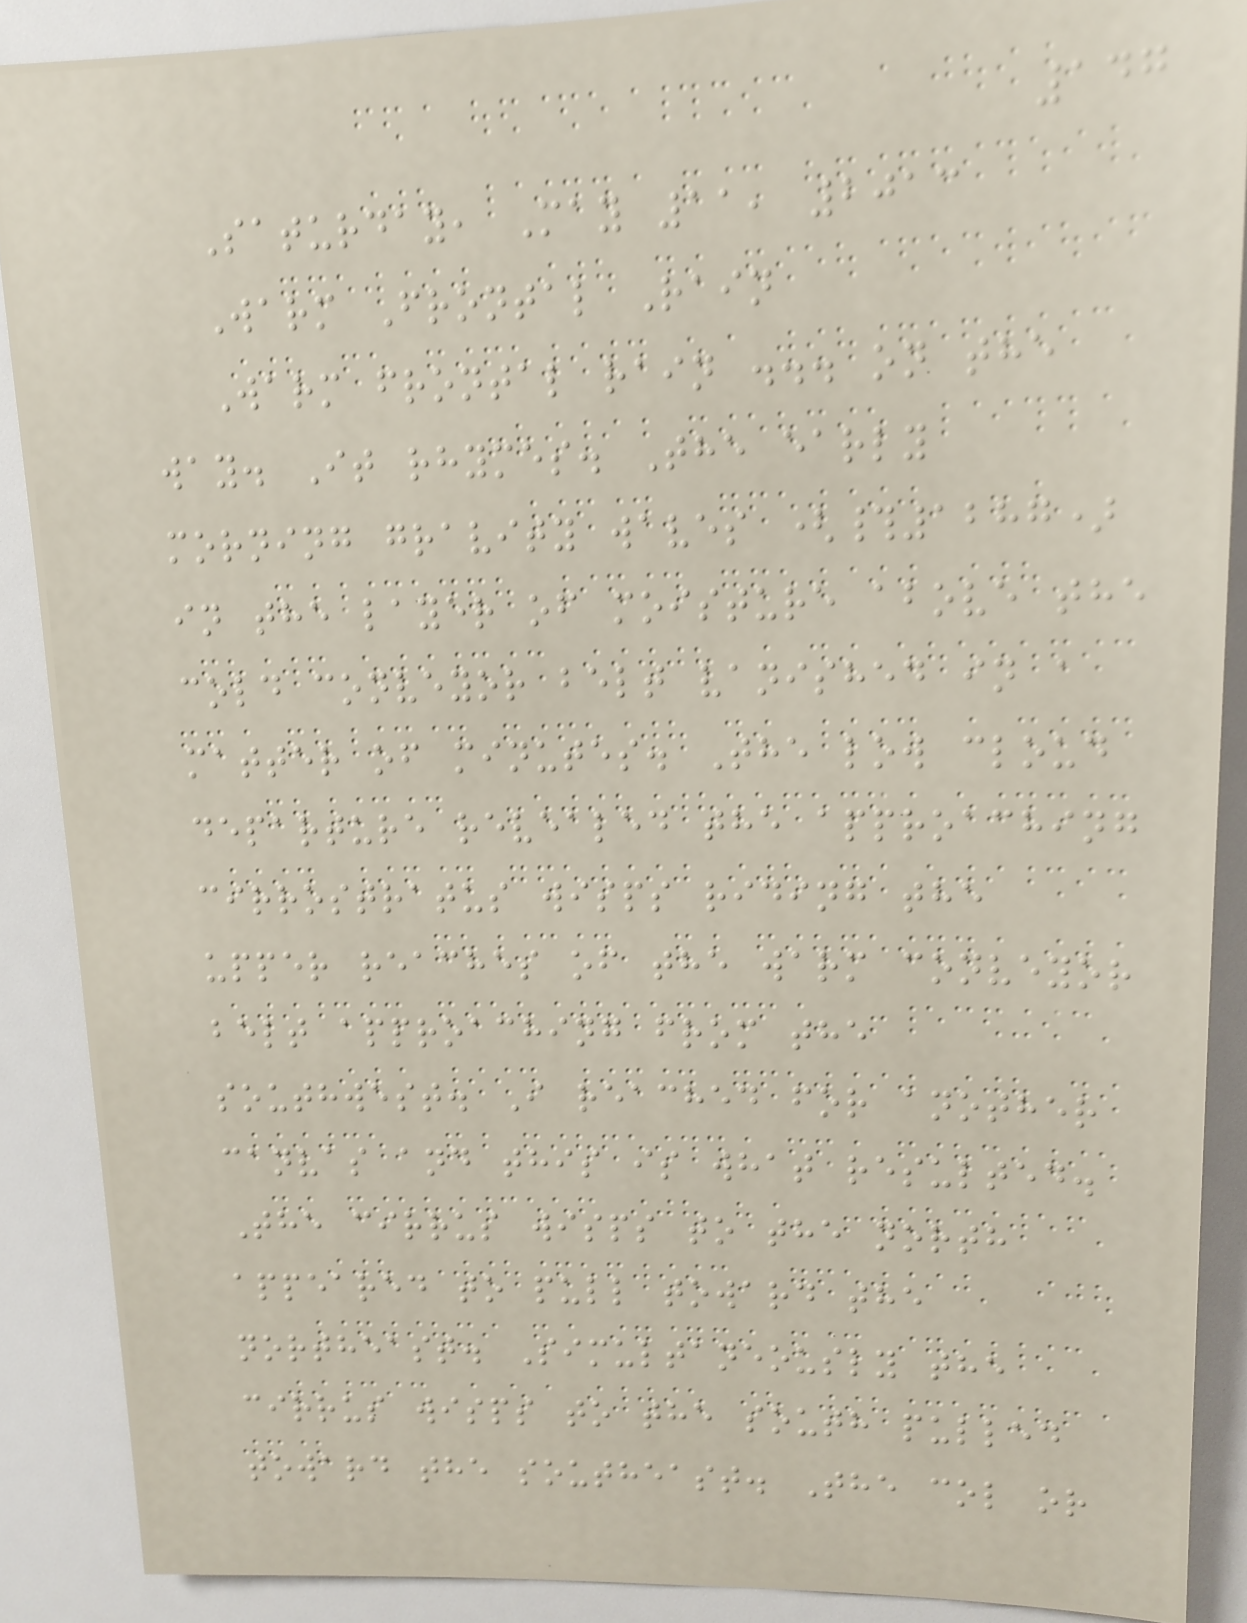147
Saturday, May 11, 2013
Warm Frontal Rain
Warm frontal rain ... on the
way. It rhymes. The early
morning gravity waves (#1287)
in the layer of moisture above the
cold conveyor belt vanished in a
matter of minutes. The low cloud
departure revealed the approaching
cirrostratus wisps riding the
upper reaches of the warm conveyor
belt approaching from the
southwest. I reached for another
canvas and this is what resulted.
The cirrus wisps to the north
appeared to pull toward the
northeast. Simultaneously the
cirrus wisps to the south pulled
toward the southeast. The col or
